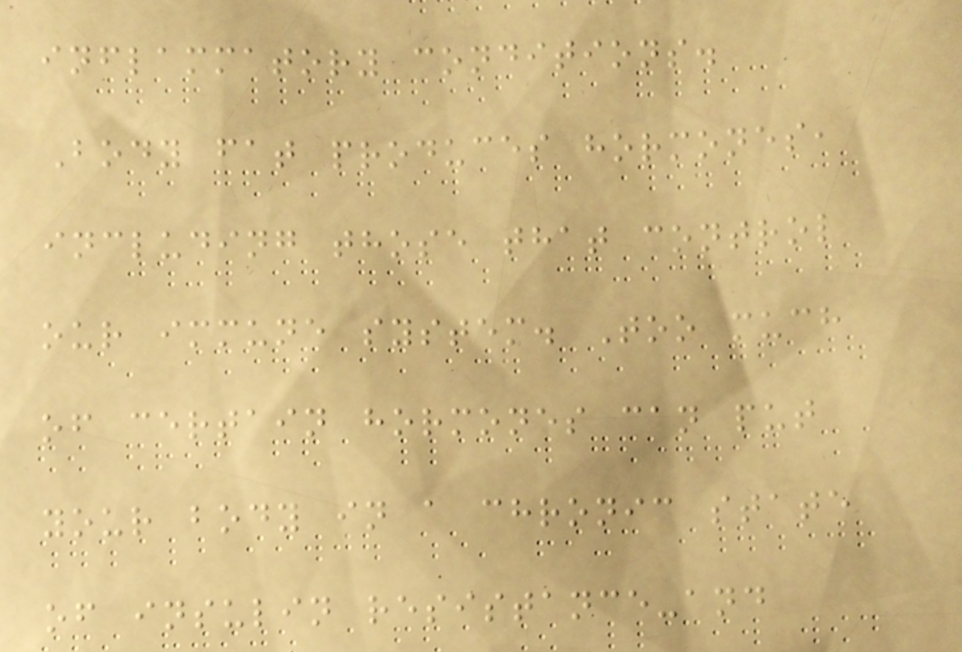inflammatory conditions.
Body fat produces hormones,
including those that control
our immune system. Too much
of certain hormones can put
your body in a chronic state
of insulin resistance-and
